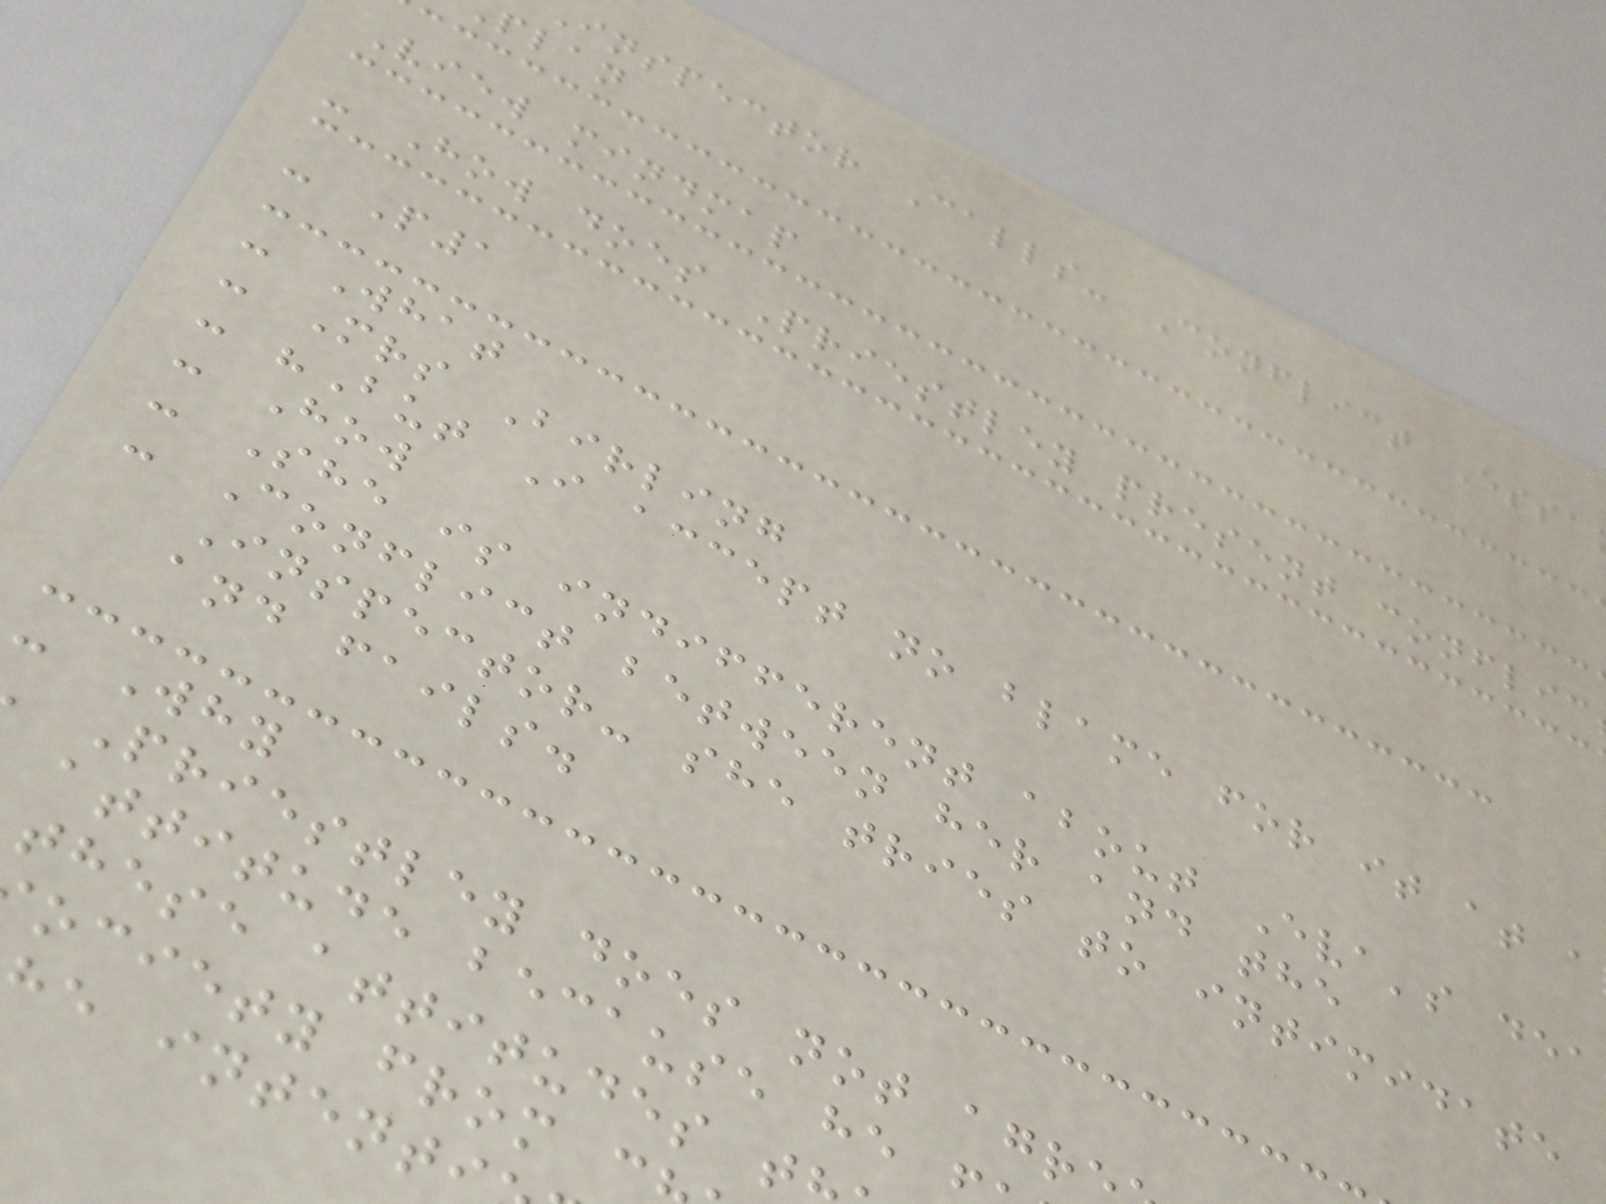inspector Calls- Conflict Essa
plan
View mindmap
- How does Priestley present conflic
- P1
- What
- Mrs Birling
- "But I accept no blame for it at a
- How
- She is indifferent about Eva's dea
- Conflict between her and the
Inspector- she tries to intimidate
and fails.
- Why
Priestley does not agr
attitude because he
these attitudes t
ociety from c
he intenti
